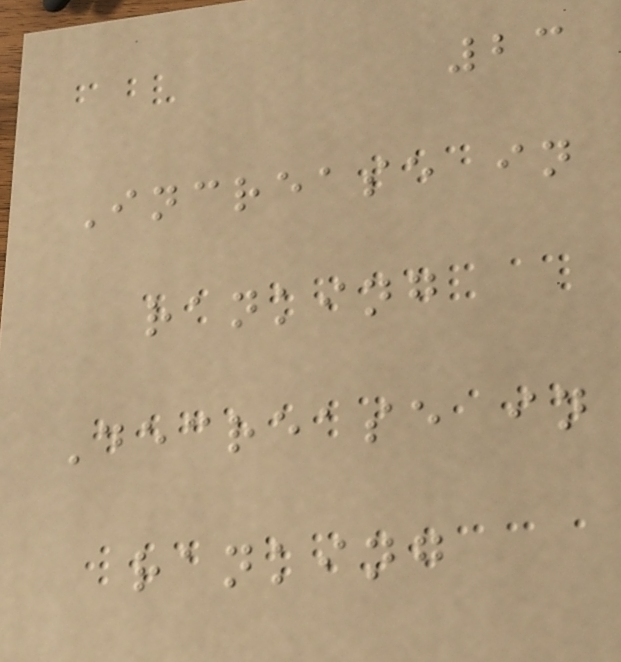23
Increase in
ranking
Decrease in
ranking
